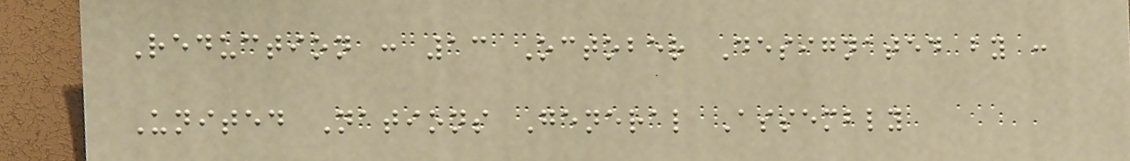Reduction : 13 October Designated by :
United Nations General Assembly
